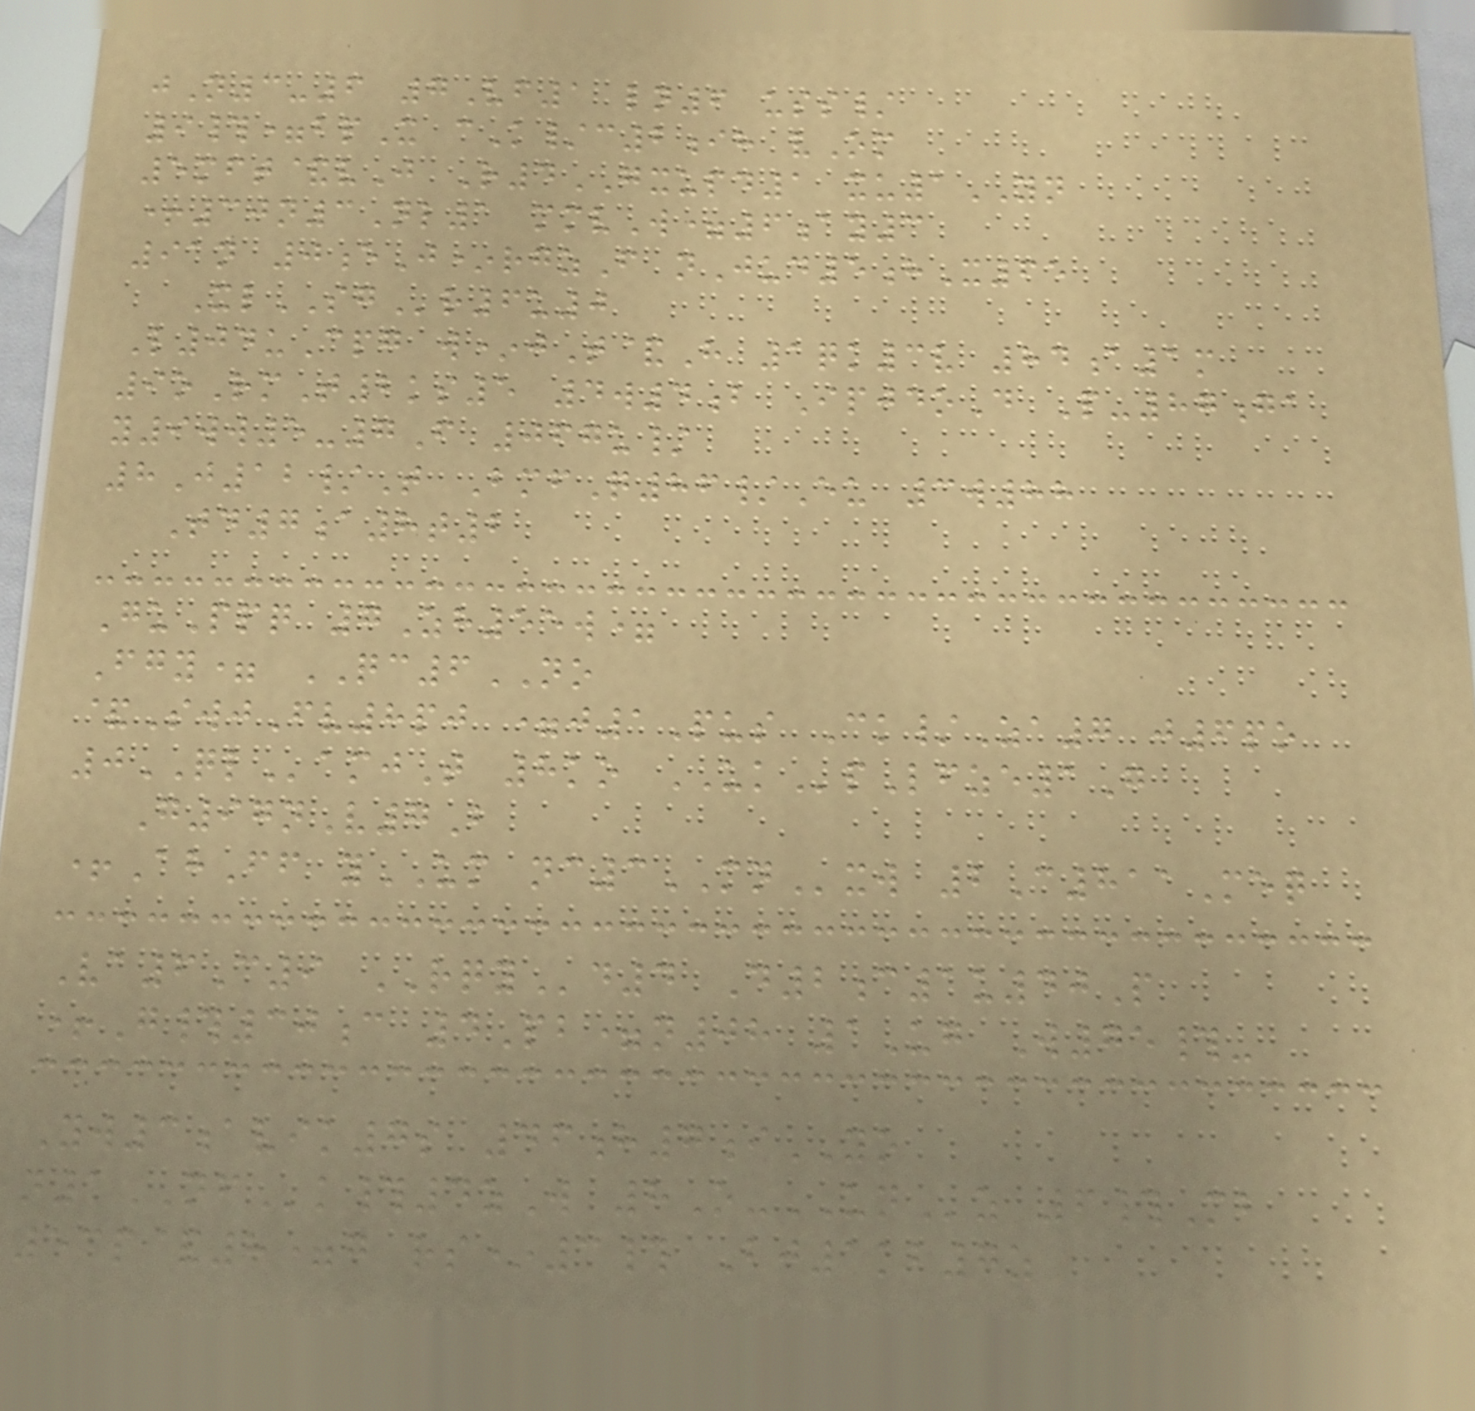jN3-6 7Vf1 ln6 uss/
9#=bpX cK/c2ih vOm
5mft&vJ R4GXUPD1 xu1YN
+30n3Nl1 mmvW=6ay3
91n 0eJ*rgzF nJud5hX65
XlSGr6u0
L04uCpg w*jT&H 1qk3v 84a1m
9oRmT2ks5 4w4b IpjdoD P-87ga
y9ww5-7F 067u/
8J12/T BmfQ86/Eu 3w88
Td7a8t2
GuPpq 7Zh55w=
Fgy= QC6NO
&SwjFv8pj =j1Pus Ck/Za7 j6po
0QLamjT 8ko UKpLfze1G
G97nV7B
+AhFf yUM nc3MNxw 2C811Meq
Va6C9 RQYd4 D2c1u40P
+G#30c 4Pb=n08 1Ug W75#-
Yw3avik7s 46h7iYO
n1NFk#4zW 8O-UNz 6#Mb
53p&8=g rs*3# Bj1kb7z
